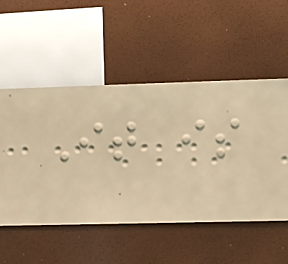It is
